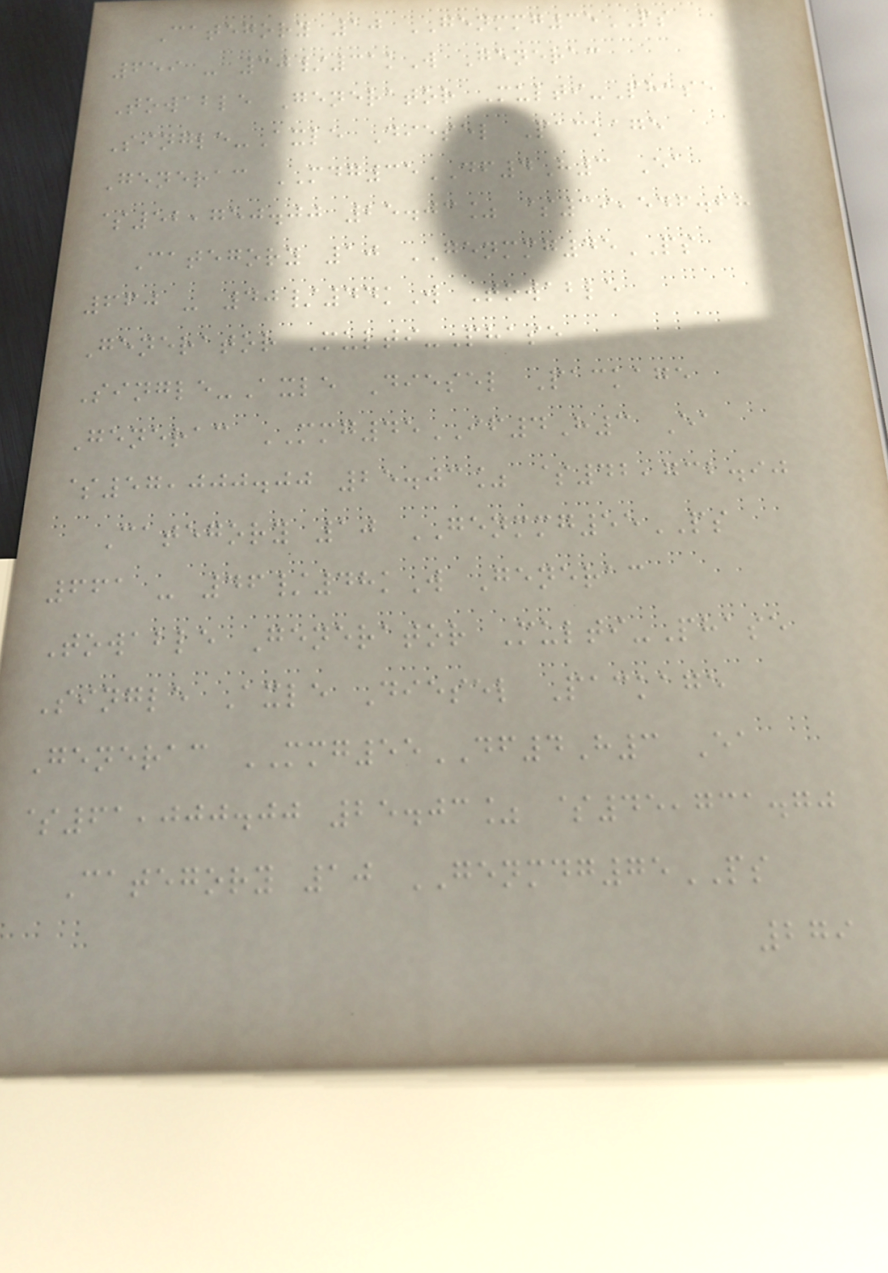Category 10 GENMMG35PS
659 - 30/31kW Generac
Towable Generator Multi-Phase
Single-Axle Diesel Package
Generac MDG35DF4H3 Ea
$52,750.00 25.03% $39,546.68
Category 10 GENMMG45PS
660 - 40/44kW Towable
Generator Multi-Phase
Single-Axle Diesel Package
Generac MMG45IF4H3 Ea
$57,000.00 25.03% $42,732.90
Category 10 GENMMG55PS
661 - 46/48kW Generac
Towable Generator Multi-Phase
Single Axle Diesel Package
Generac MMG55DF4H3 Ea
$61,000.00 25.03% $45,731.70
Category 10 GENMDG75PS
279
